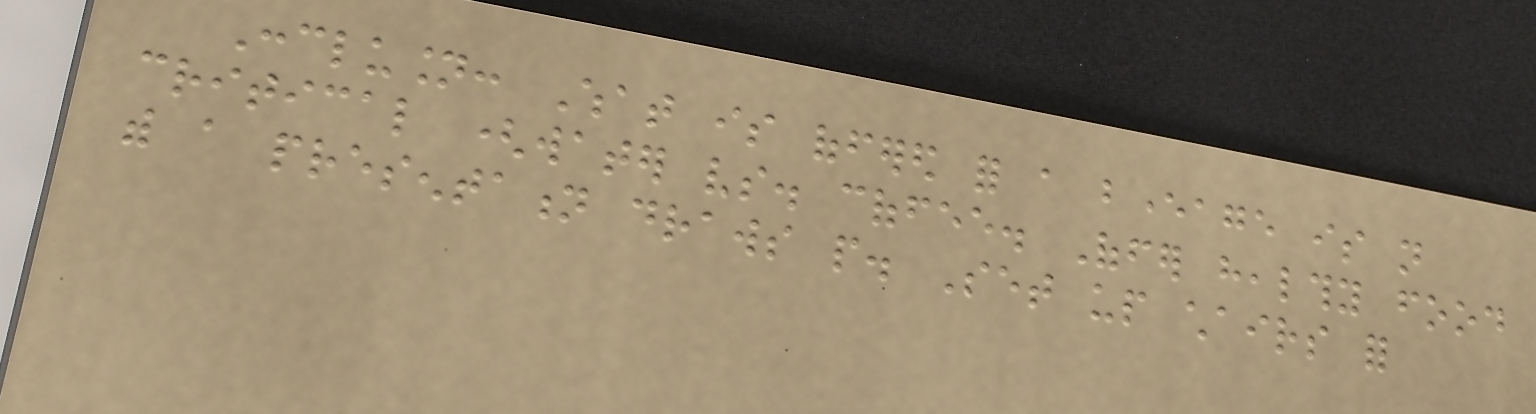Conclusion: What is offered for a beverage is not
critical (water vs. coffee. Offer healthy food
with a presentation draws people. Set up chairs for
